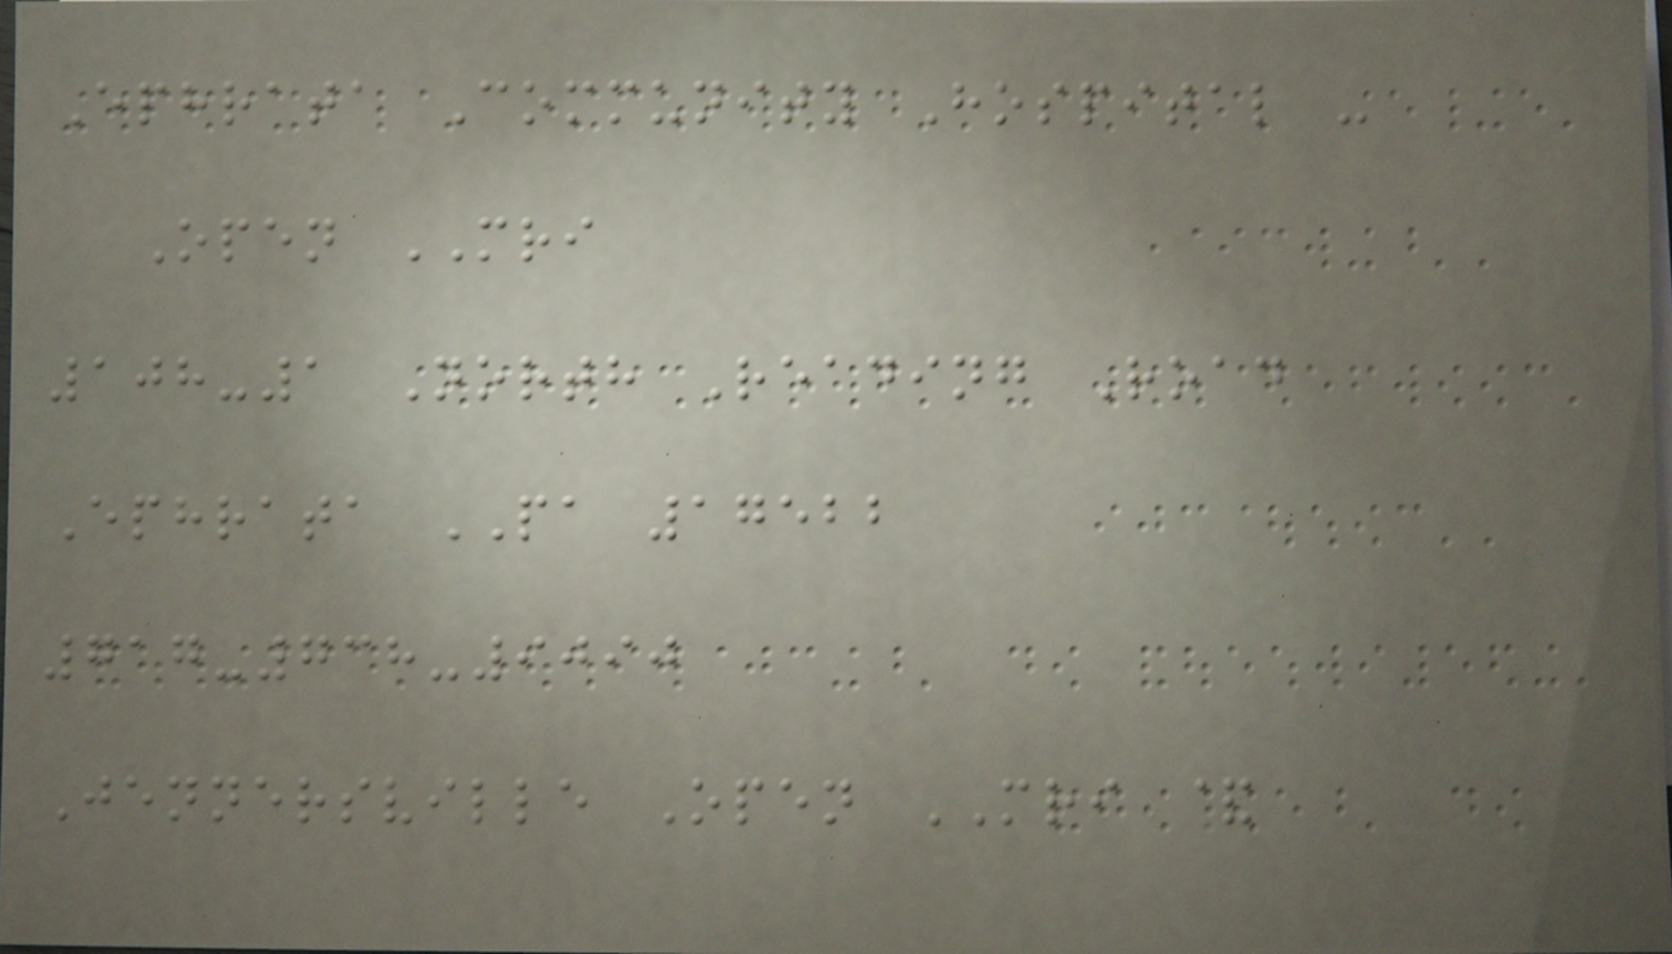Ephrata Community Hospital -
Open MRI
108-1 North Reading Road
Ephrata PA 17522
717-738-9090
Jennersville Open MRI &
